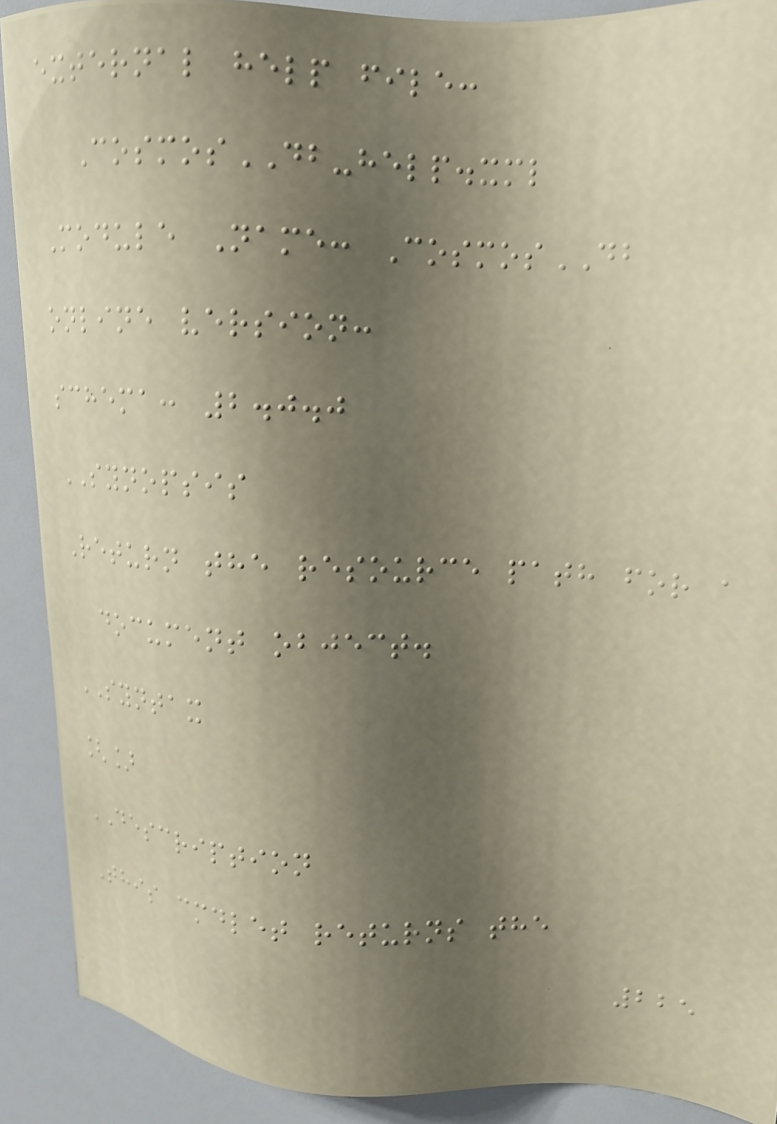external help file:
CosmosDB-help.xml
Module Name: CosmosDB
online version:
schema: 2.0.0
SYNOPSIS
Return the resource path for a
document object.
SYNTAX
[]
DESCRIPTION
This cmdlet returns the
225
